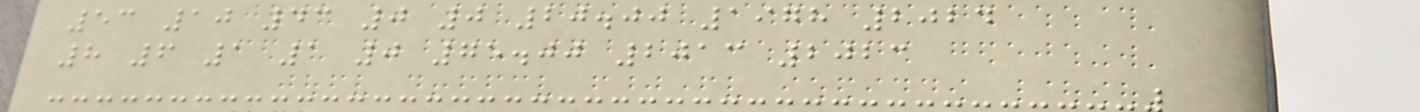53 10 43 0 0 20.00 1978 2024
8 6 1 1 0 75.00 2013 2023
